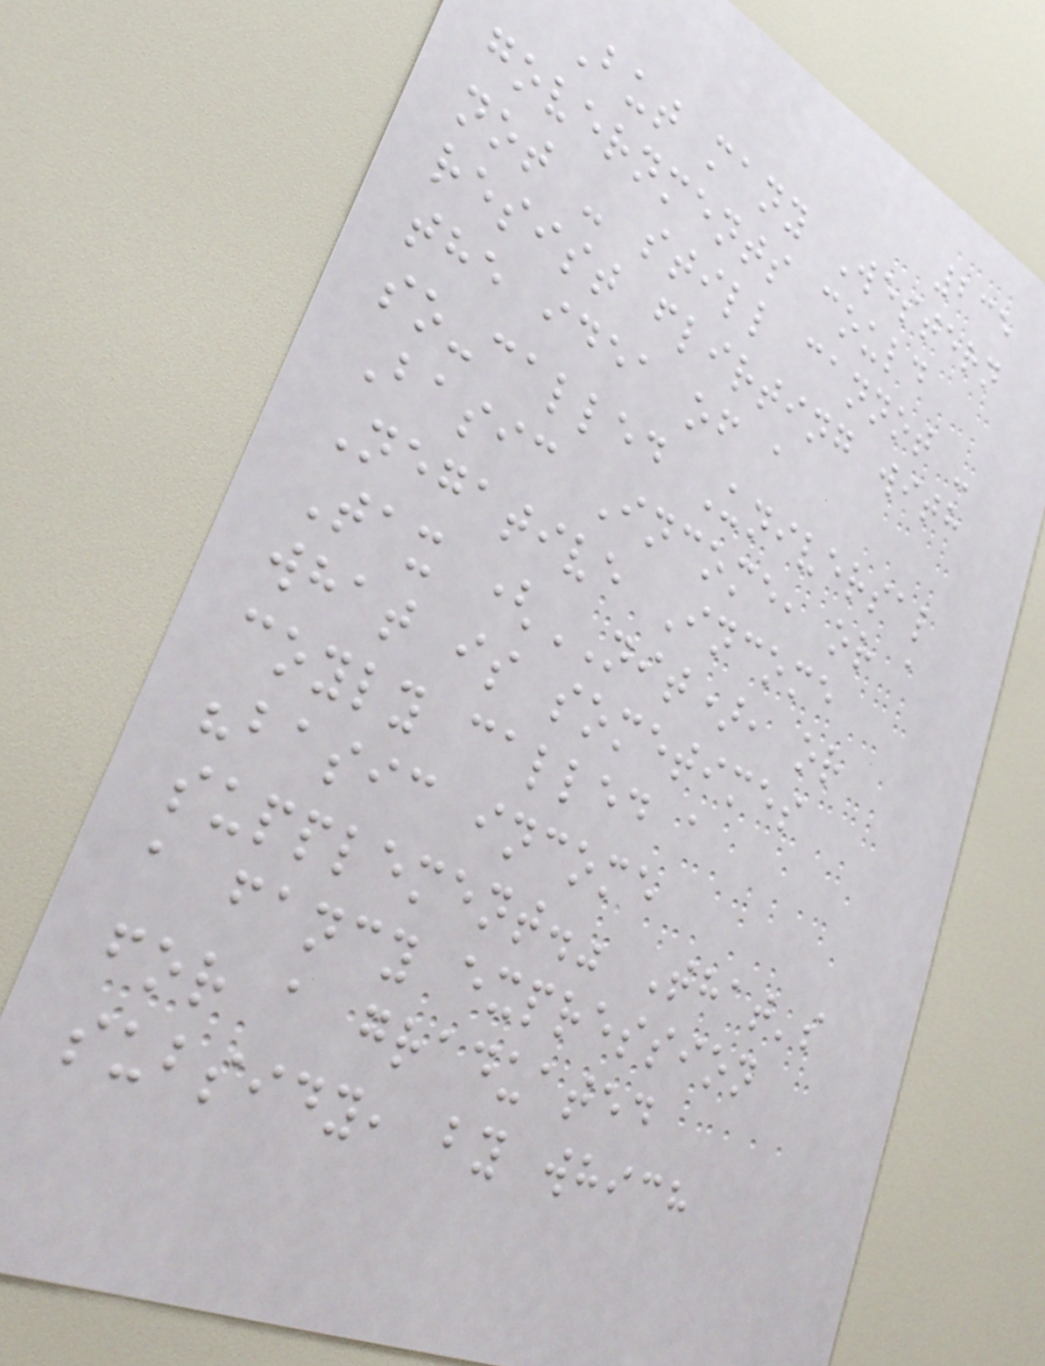235
But many Western
governments could
not - still cannot -
resist flirting with
the idea of a
so-called Universal
Basic Income, or a
Negative Income
Tax (NIT), or
what is sometimes
coyly called a
"basic income
supplement." That's
a fancy expression
for a graduated
subsidy, by which
